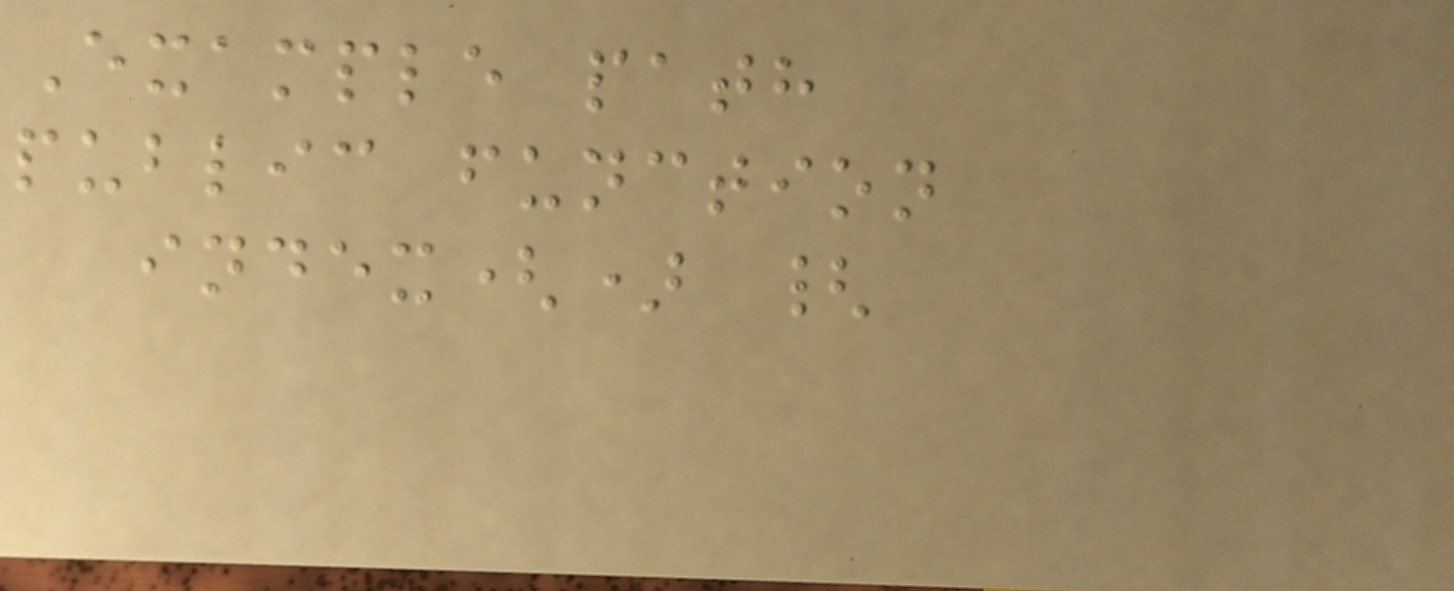Example path
public function
index() {
